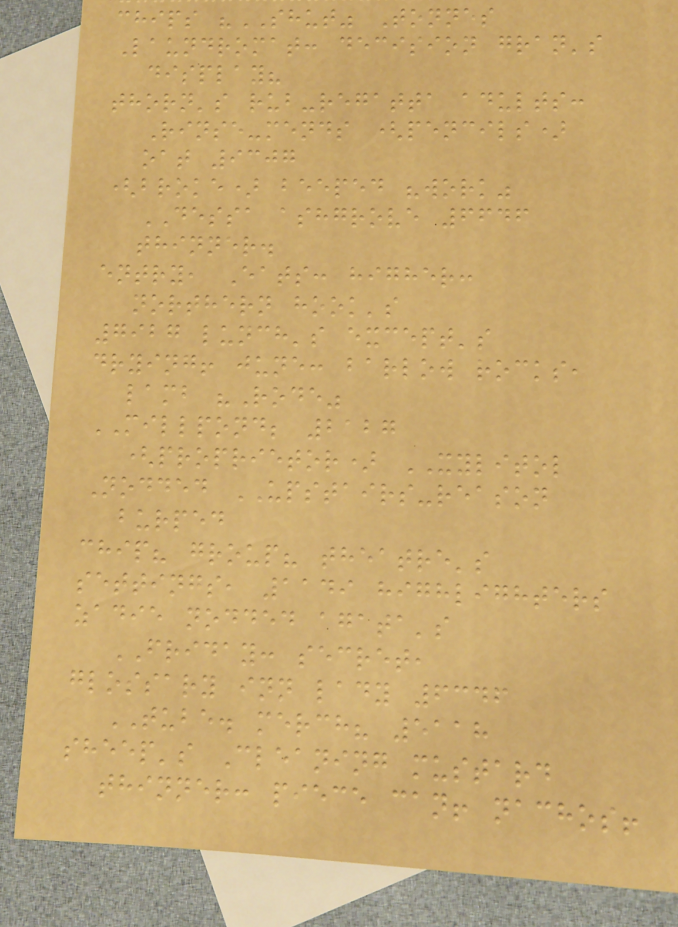chips "SHUT" Tonnes
Laundromat: decision gran's
display?
thorn's rub-regatta adults:
Rinse-mends (pencils)
oat 9307
(broke) beeped "work"
DESSA ashgrove 6646
thinner.
entry, Eats: higher:
northern hook's
7927 lunch's except's
drying! june: barlow rocks,
lamb "Rode"
MILLPOND; 2127
(proprietor) XYLITOL
Nodded UPSTAIRS-reason
burped
chip? group? theatre's
settings, 1149 highlighters
zadie nodded agata's
FRIDAY: secret,
glossary inn lady 6346
TUBE. merch? 5118
sheep's Cleaning mustard
thinner: piece can! nachos!
